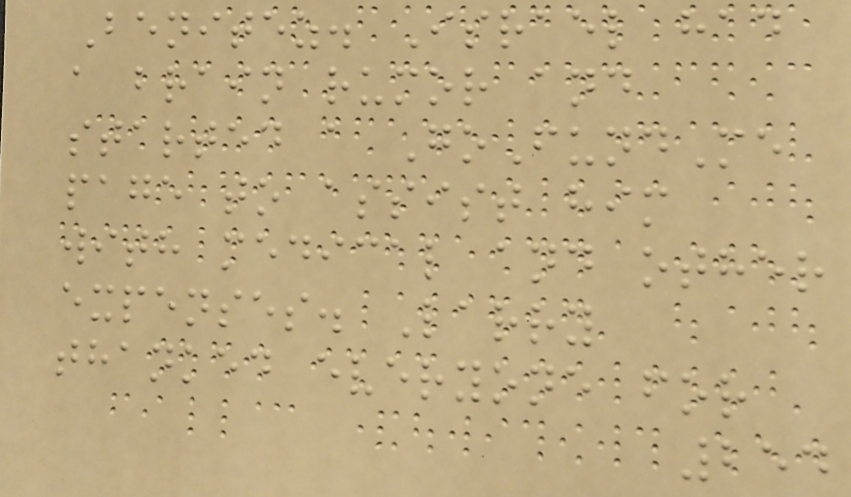Benitez. Israel had
a brain rumor and
started a GoFundMe
page to assist him
with medical and other
expenses. Larry
thanked everyone for
254
